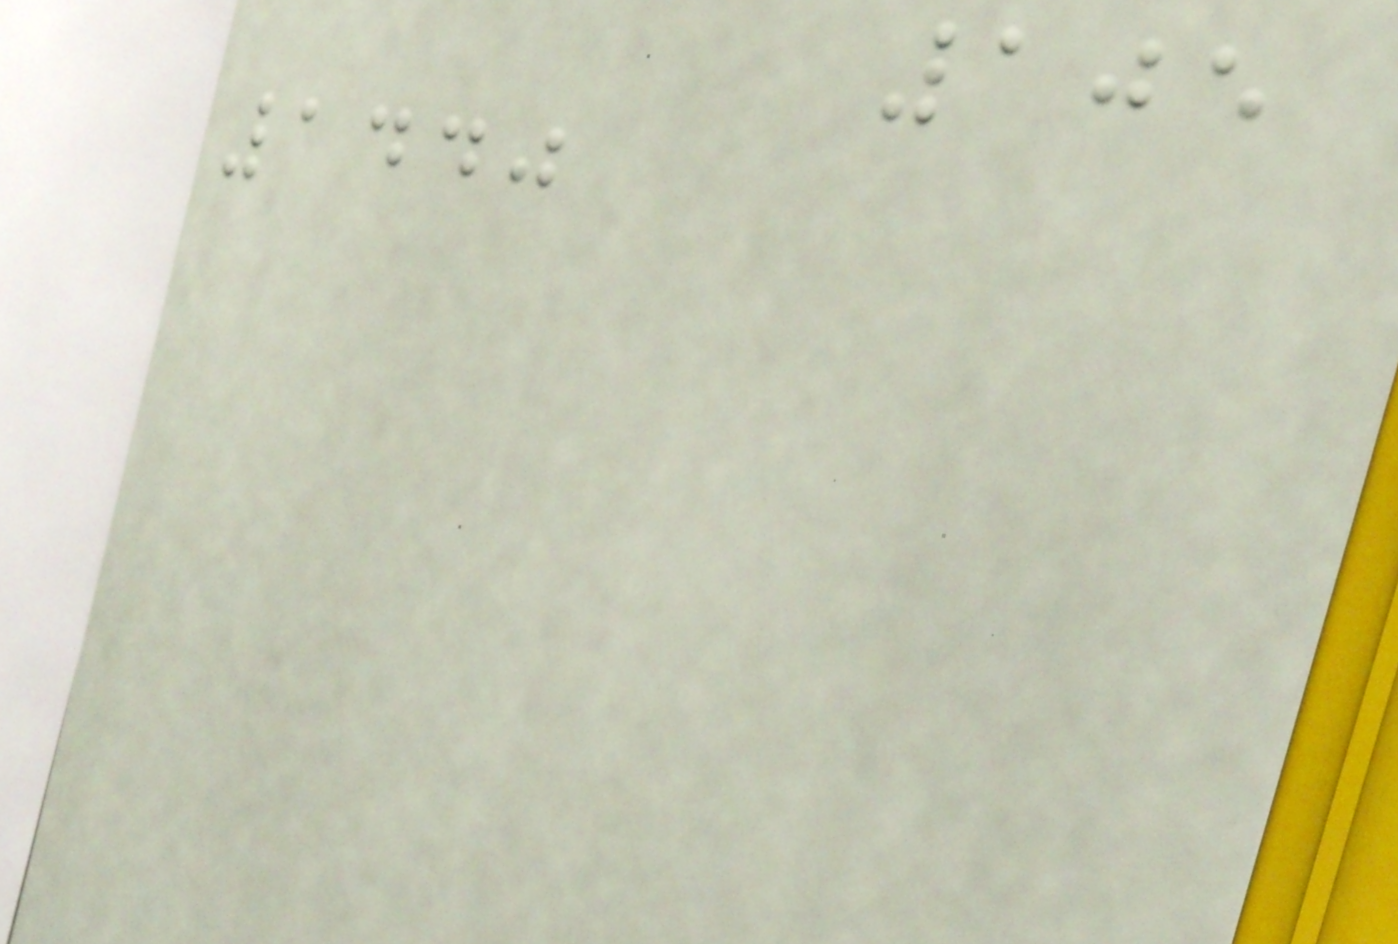105
1440
